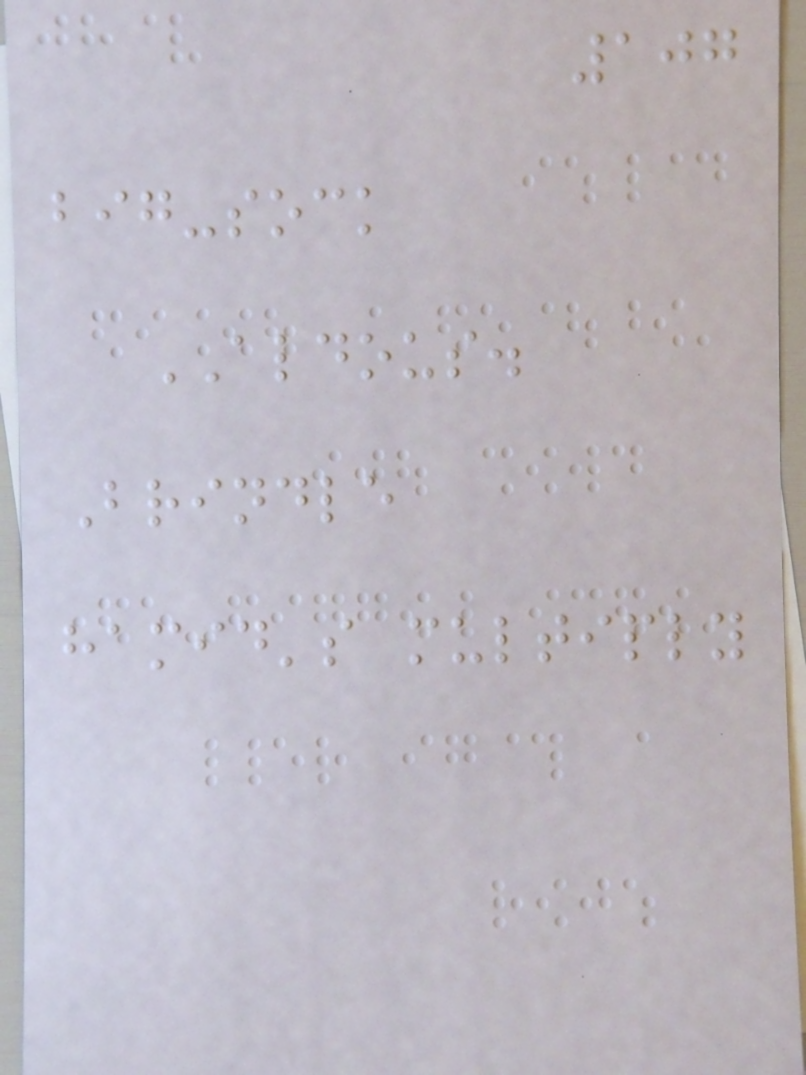107
big-sock
ALDOUS.
Brindle
hamid's multiply
